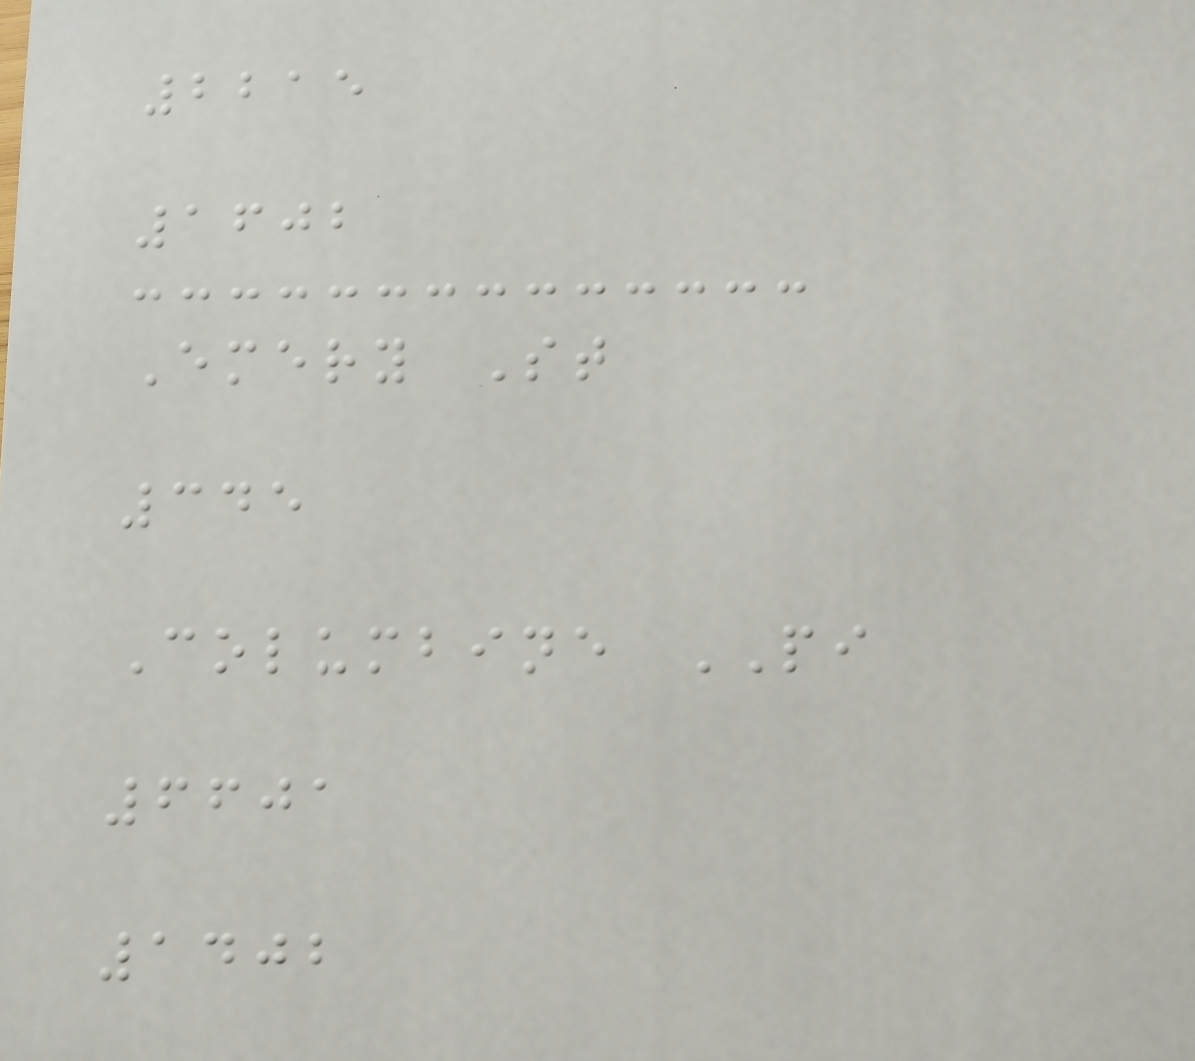2215
1602
Emery St
345
Columbine PI
6601
1402
